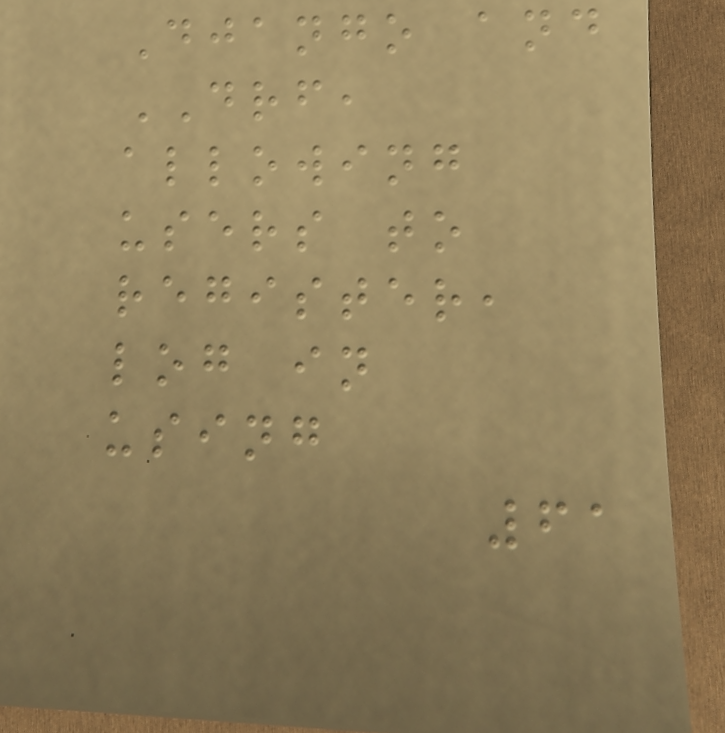Django and
DRF,
allowing
users to
register,
log in
using
61
